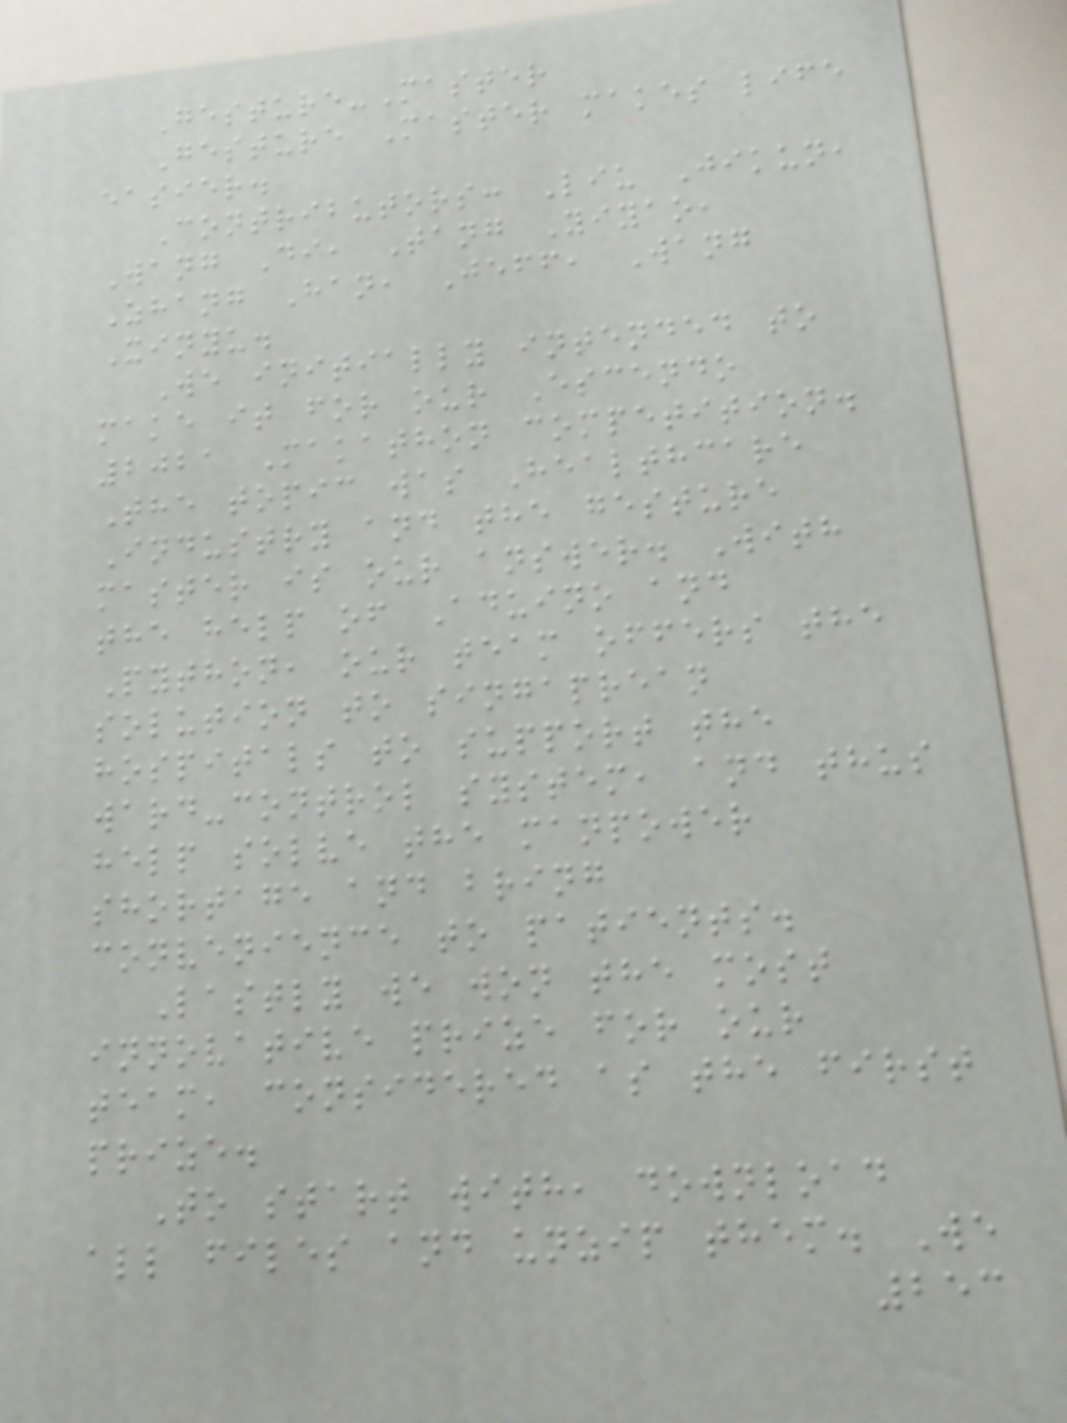Gesture-Master
Gesture Master makes life
easier.
Contributors: Liu Jikun,
Wang Di, Tang Yiyao,
Zhang Han, Jeff, Wang
Xinyu.
We initially intended to
make it for our Escendo
2021 Makathon competition.
The topic was Healthcare
Industry and the gesture
master is our answer. With
the help of Aduino and
Python, our team offers the
solution to singaprean
hospitals to support the
ward-control system, and thus
help solve the manpower
shortage and bring
convenience to patients.
Lastly we won the most
innovative prize for our
team, considered as the first
prize.
To start with, download
all files and unzip them. We
253
